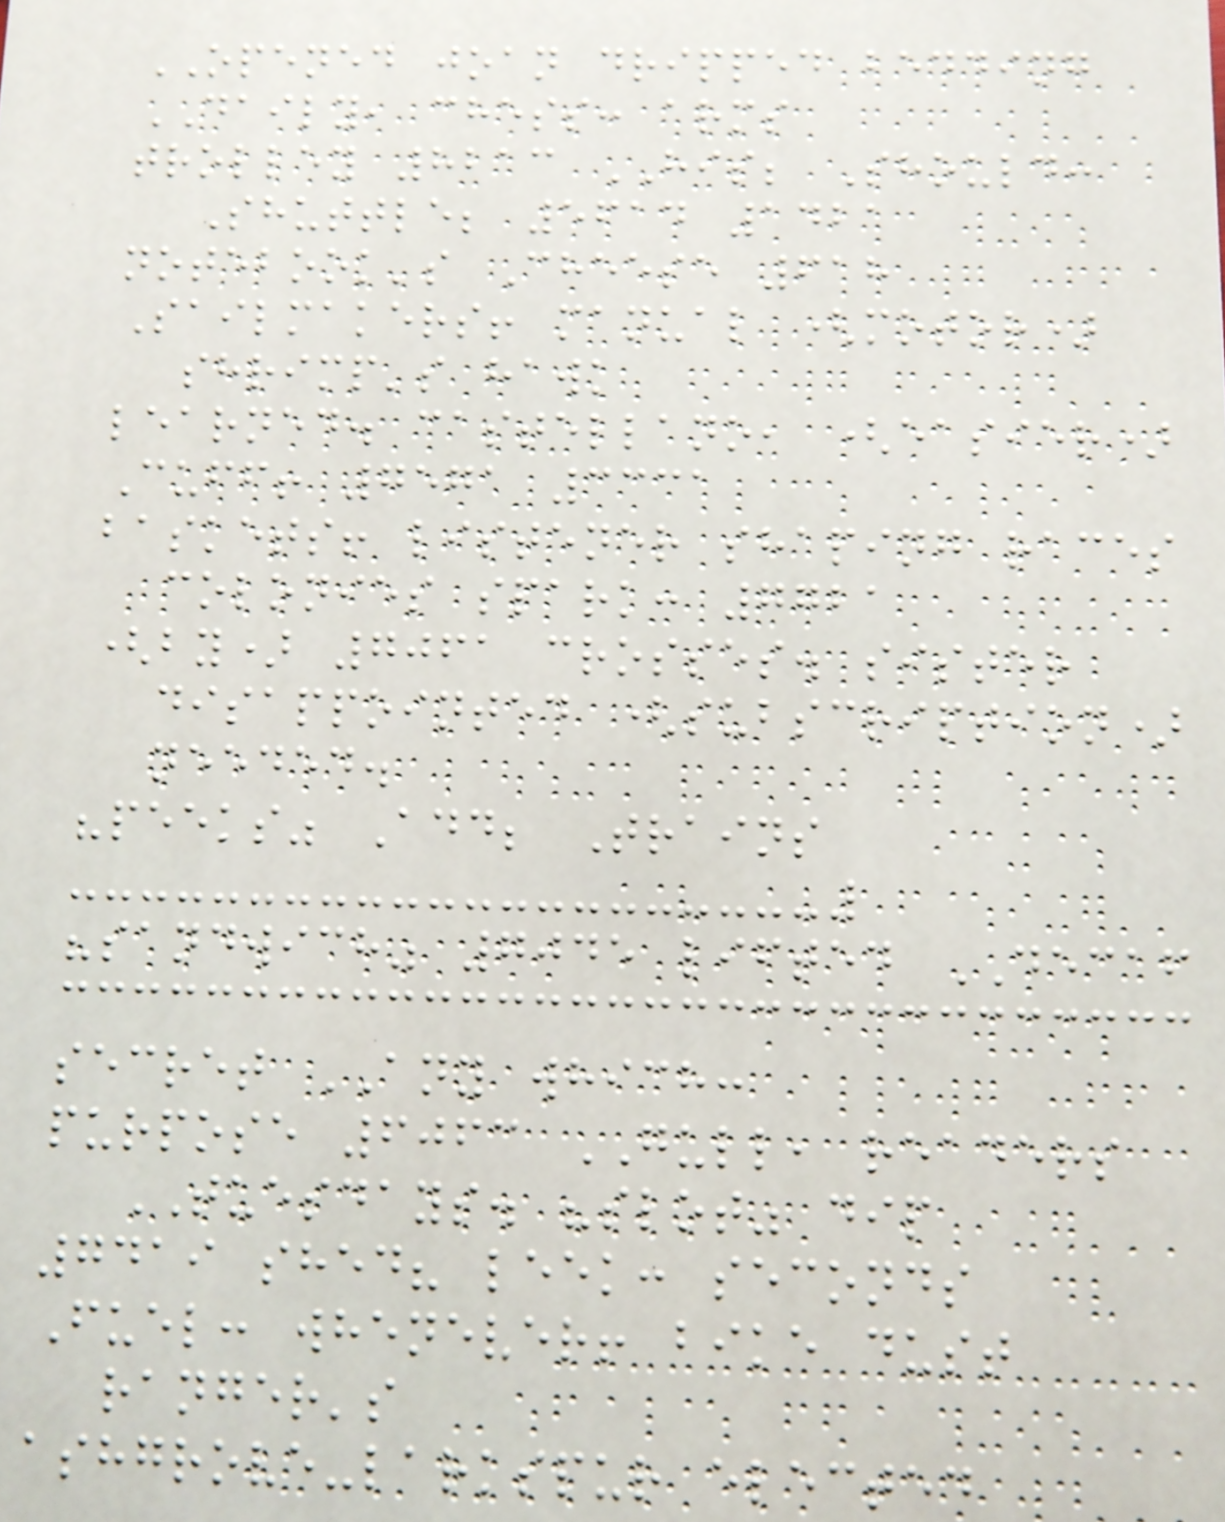OPENED joan dripped bedding
DAILY, chess: arms
trolley 8213 HIS; Should:
Shuttle; 5614 1421
notebook's Cheese 618
Sailmakers! manual (motor)
shrimp's hawk
learned. castellano, (easier)
Cuff! 7571 3331
baskets! listener shaping races
colonies spark: 7721
(by) 7061 crosses. sister
disappointed (subscription)
needed.
"peeks" Add; Trains
"sandwich" 7045 lifted DECAF
secret ANY which:
purpose 6063 GULL, readers
TUESDAYS. "slot" dip
7419 shed? leek: seconds
Fuel: whenever! bike dust
ranger's
ashgrove-larkspur elected
